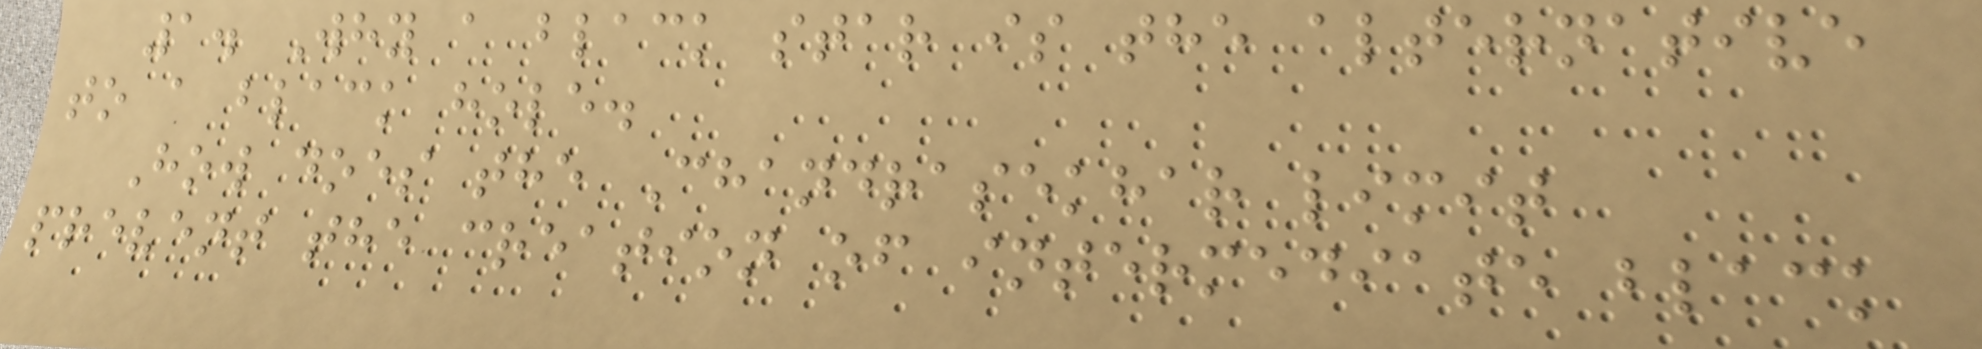1. Why a black star is the alternative
to a black hole.
How does the Chandrasekhar limit
prevent the creation of intermediate black
